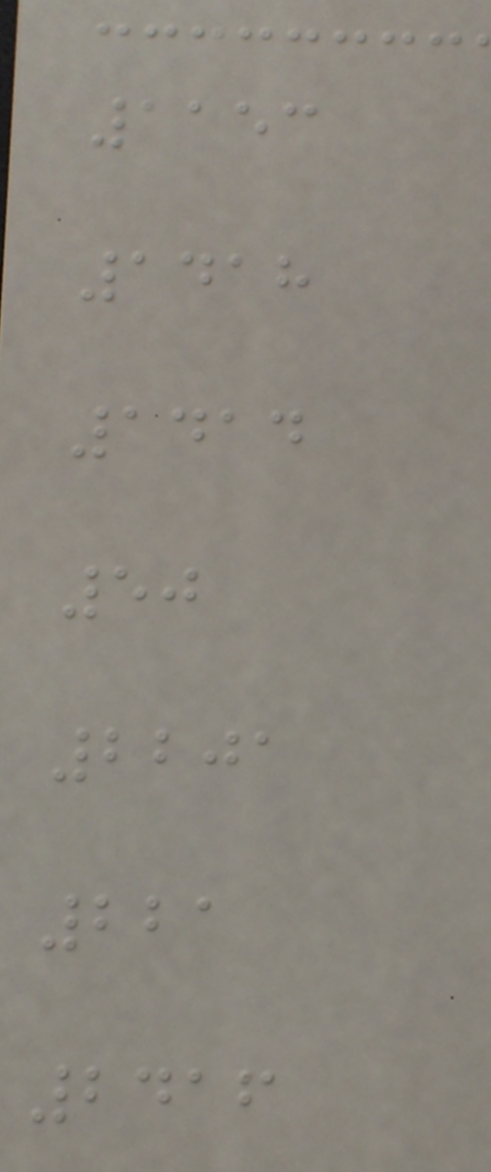1153
1418
1414
50
2201
221
2416
